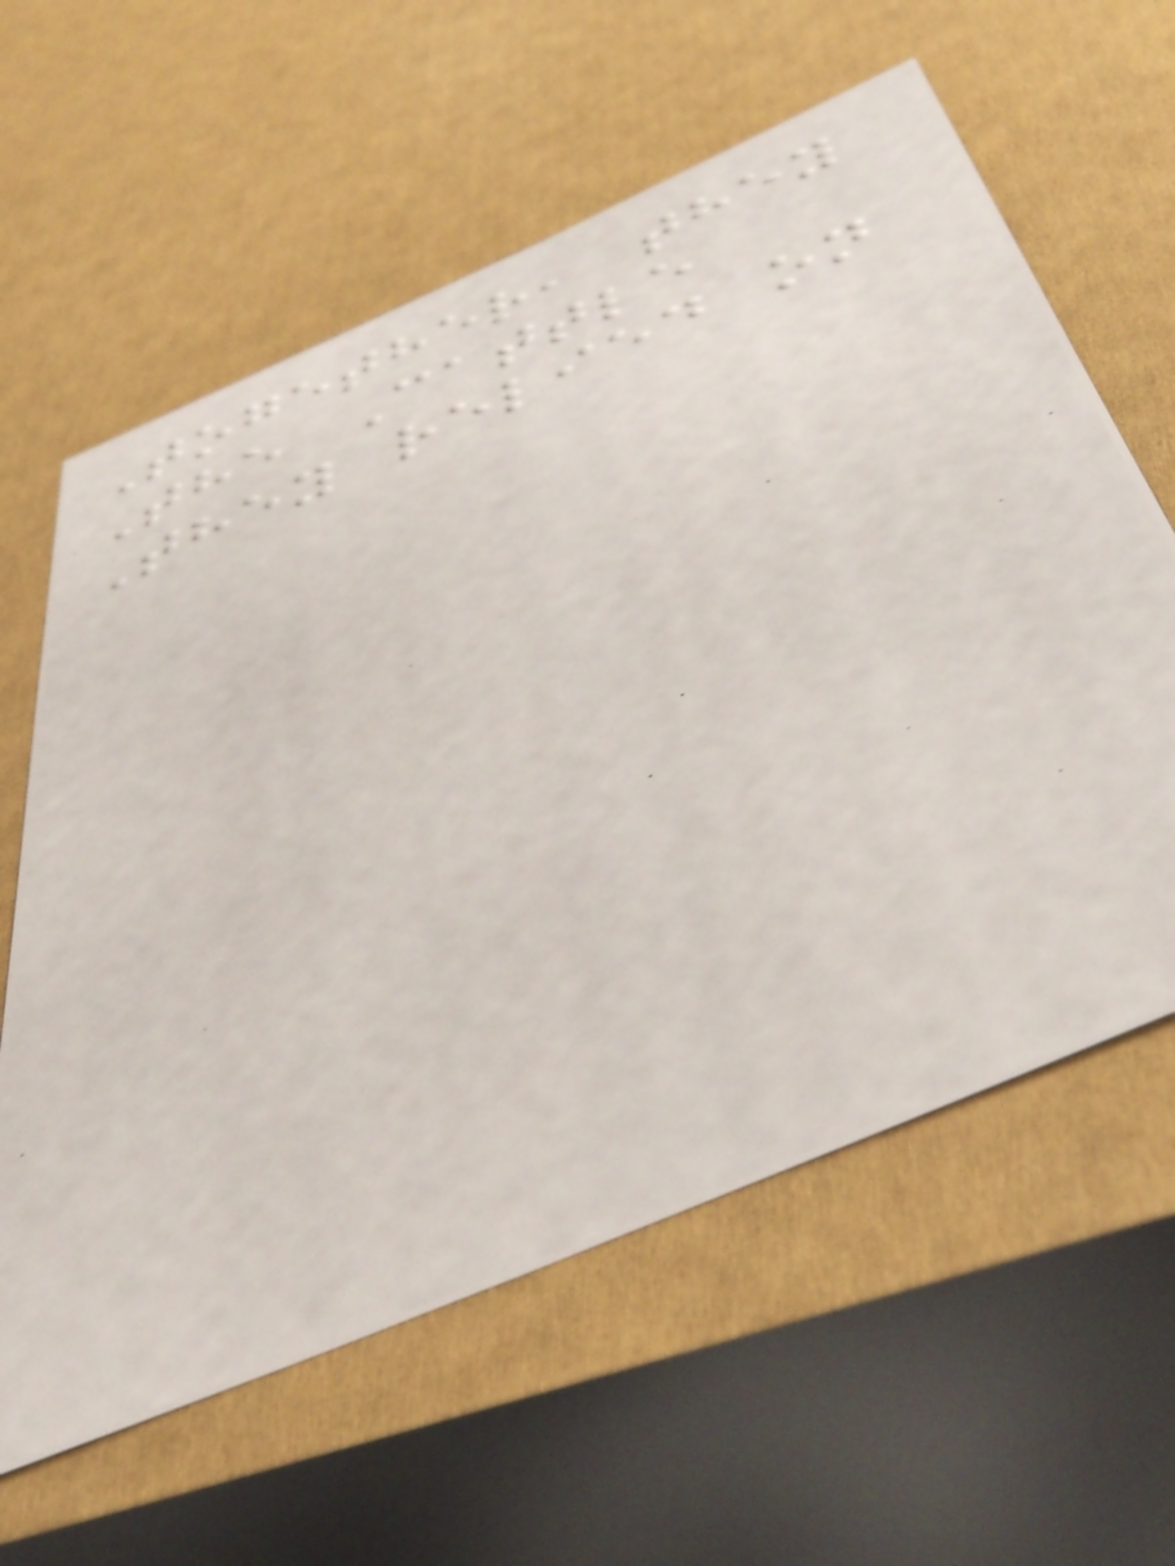Together, they
The Cattle
They relied on
